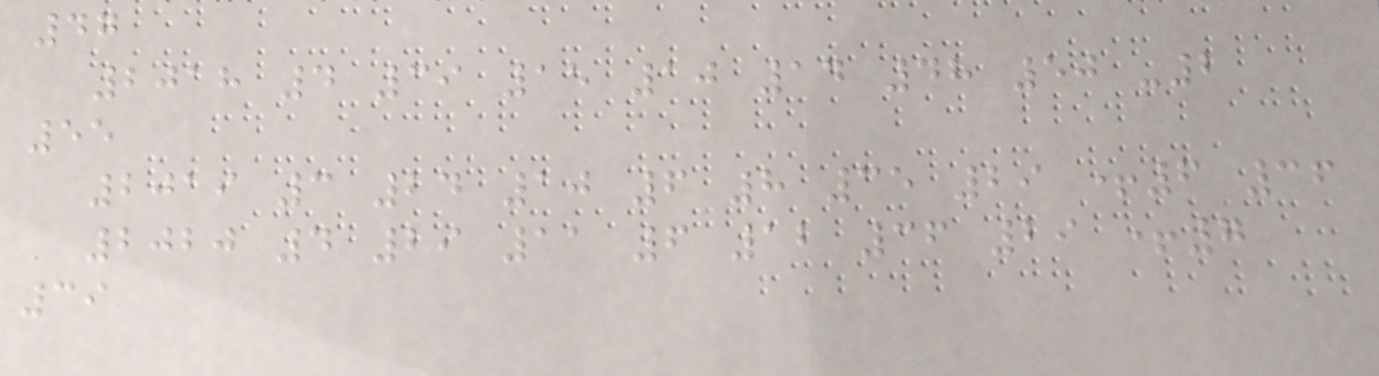47
2018 4 39 15 10 14 48 50 -2
55
2019 3 24 10 6 8 35 29 +6 36
2020 4 29 11 6 12 36 29 +7
39
